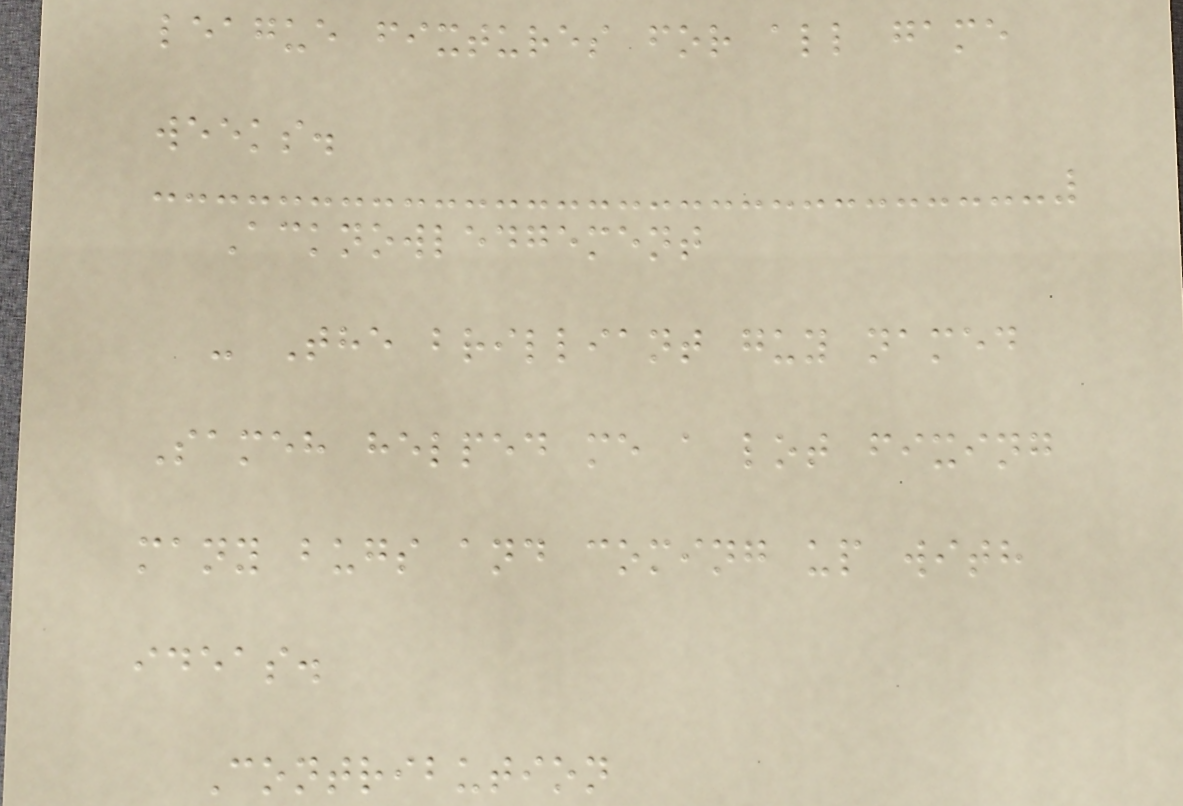league fixtures for all game
weeks.
Acknowledgement
- The brilliant guy named
Sameh helped me a lot fixing
many bugs and coming up with
ideas.
Contribution
